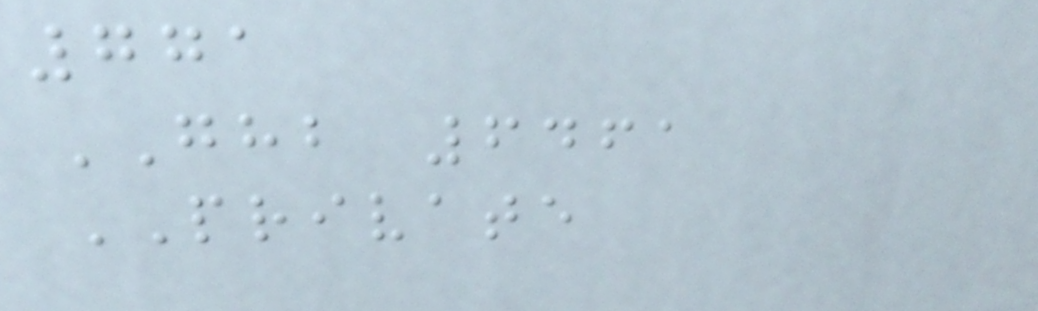771
GHB 6461
PRIVATE
